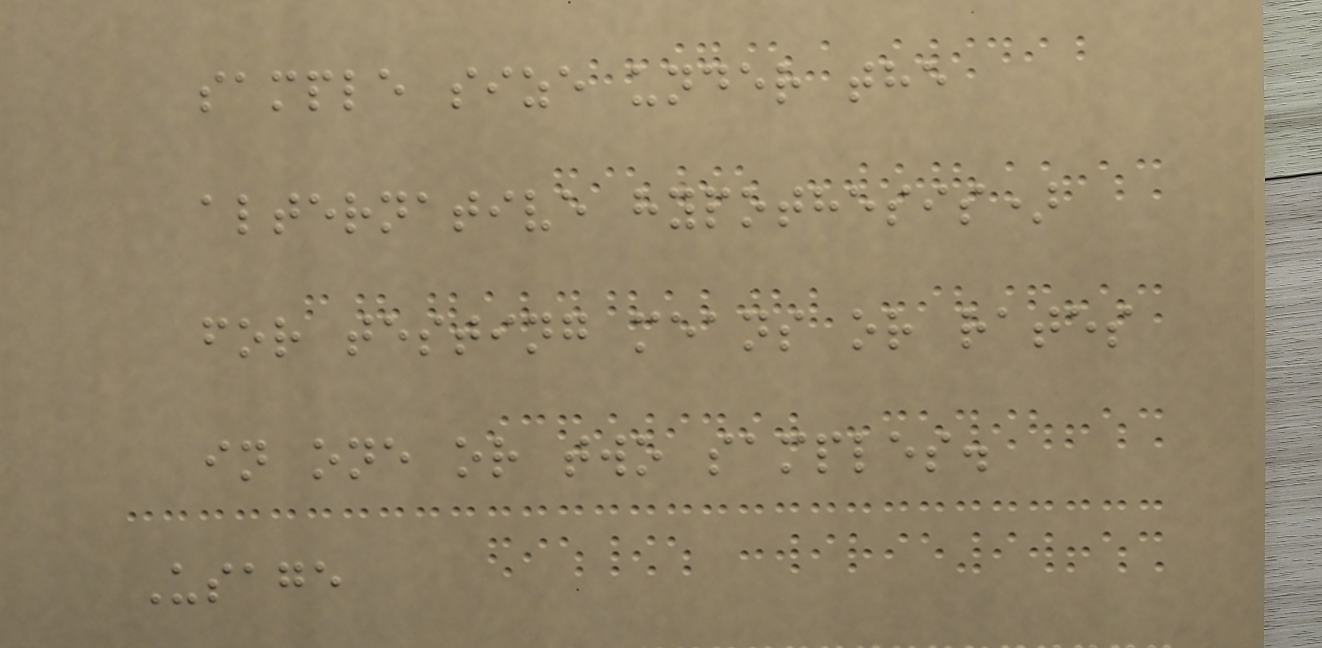sample size under the
alternative hypothesis)
for testing means or rates
in one or two samples.
Usage
